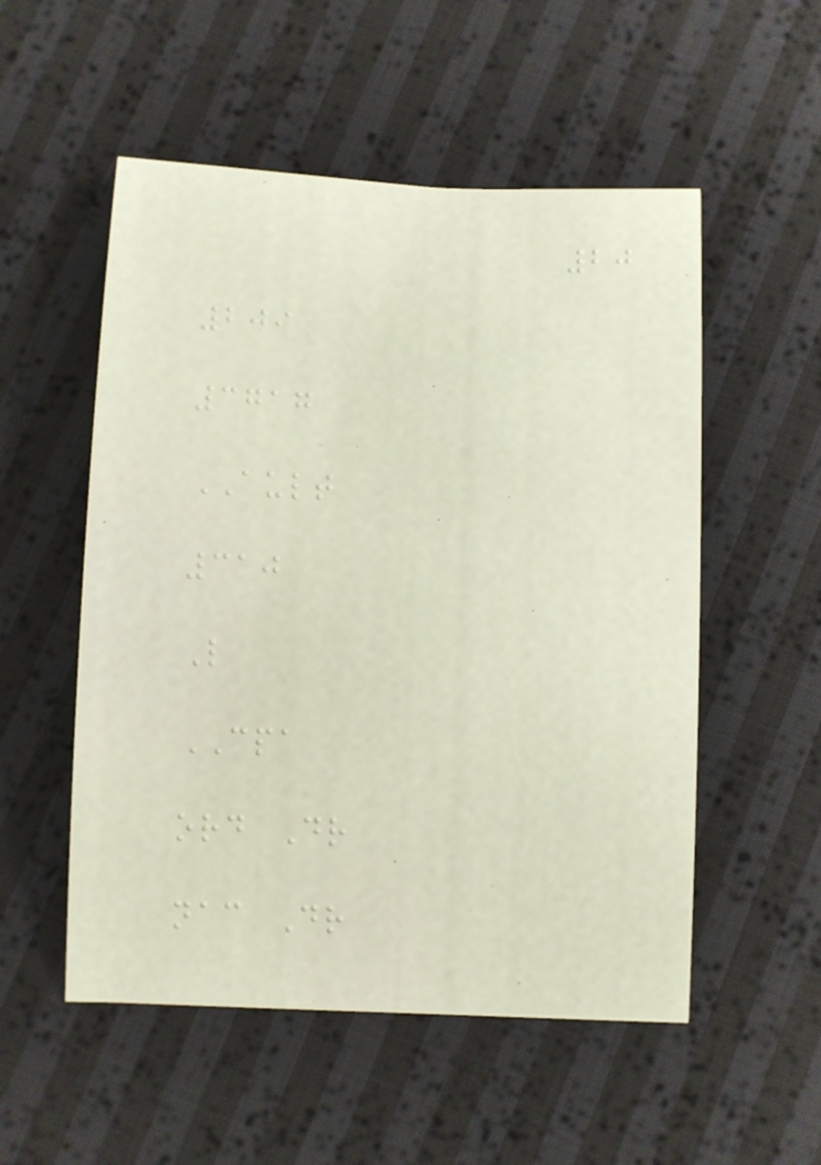20
209
3717
AULT
310
L
CPA
ord Dr
nac Dr
